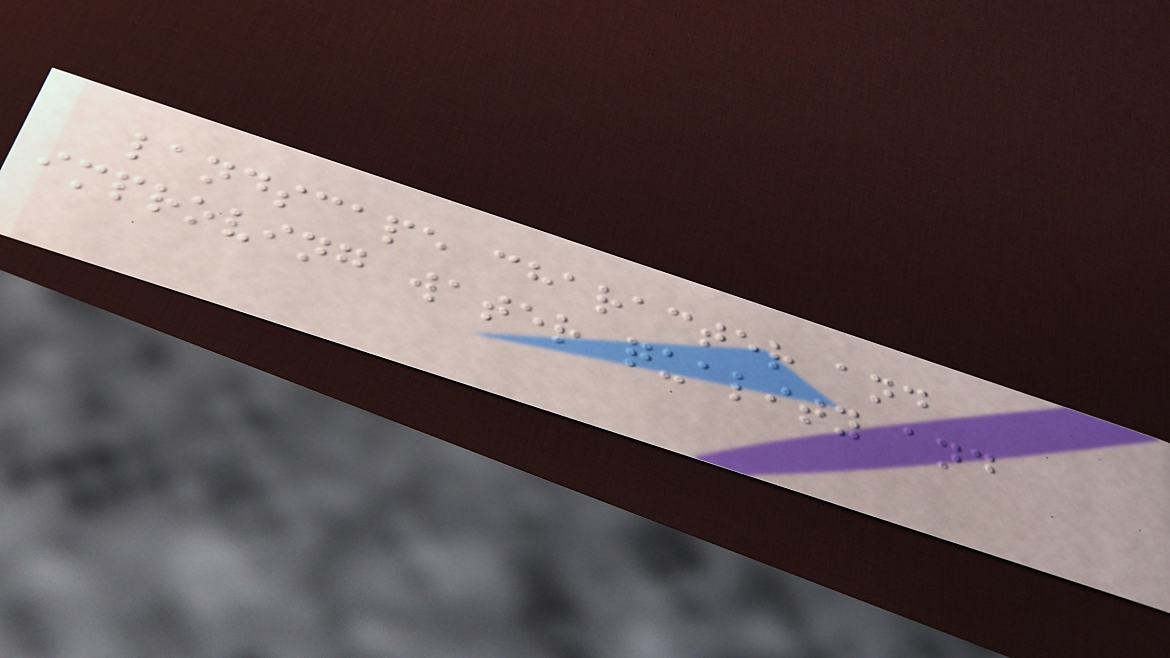landscape character and
improving water quality and
